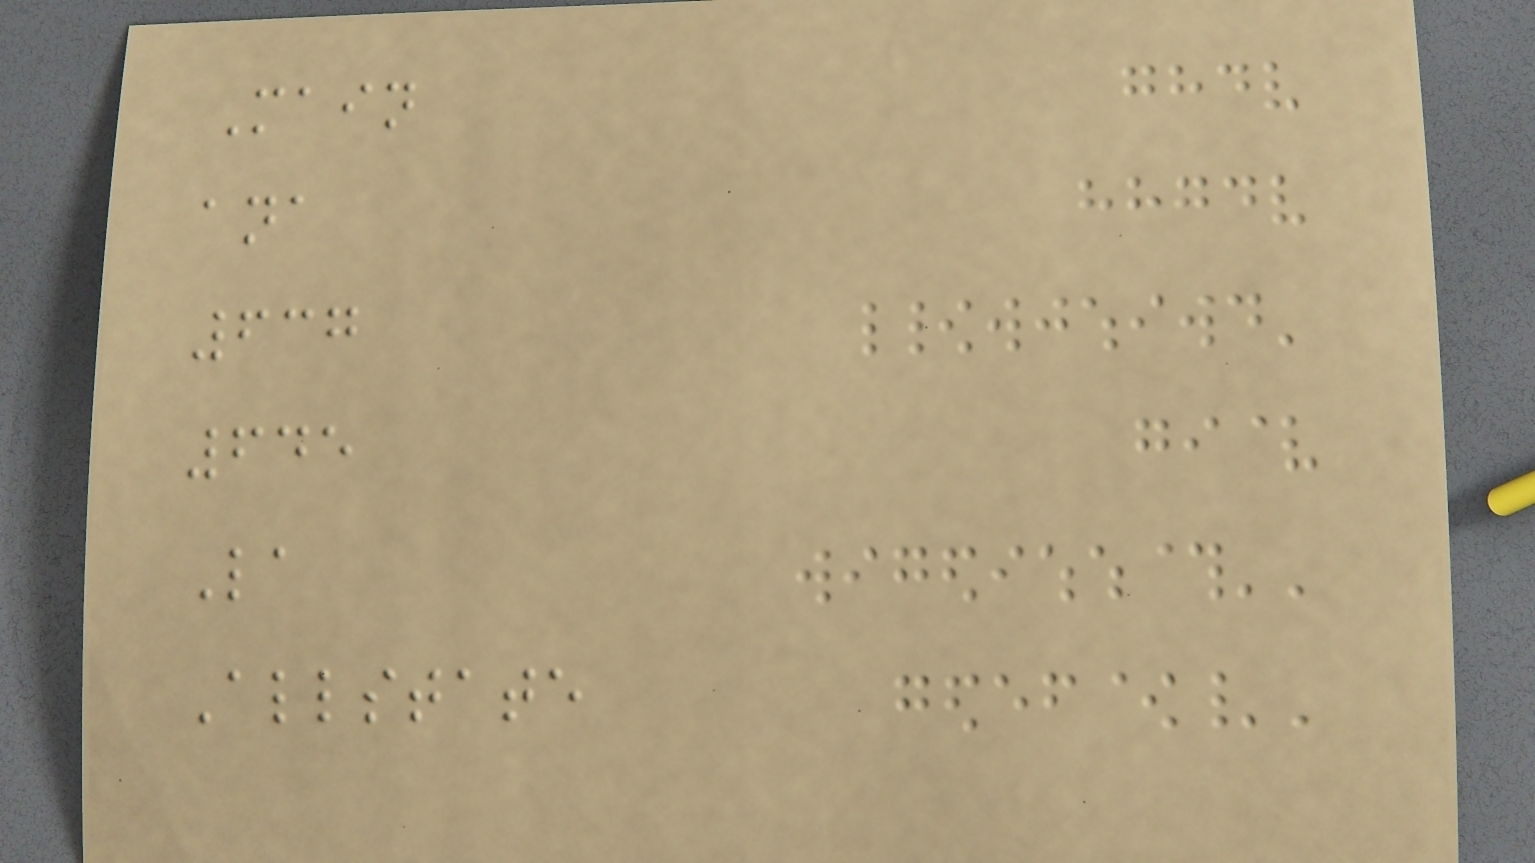Main
ana
637
645
La
Allstate
